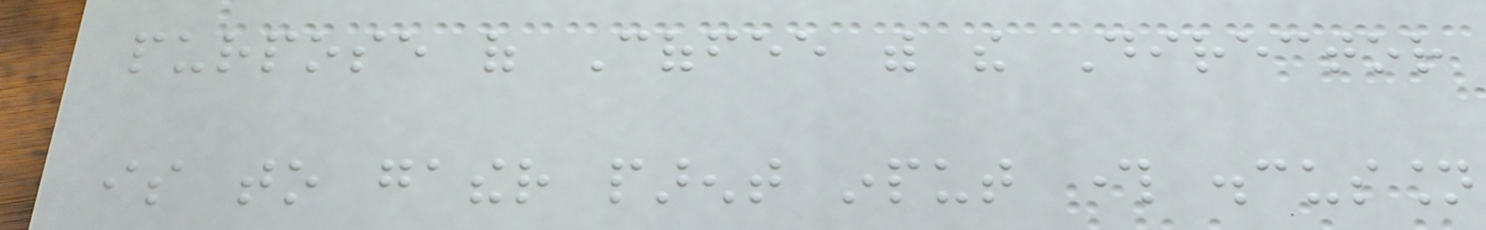purpose of Coffee with the Director
is to gather parent input through discussion
